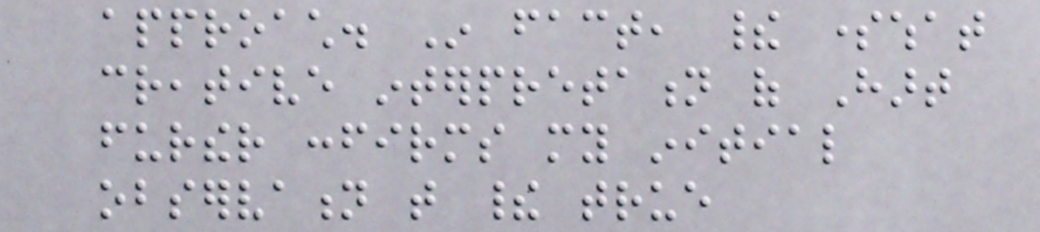approach. In fact, their somewhat
creative interpretation of Hart
further confirms my initial
observation that their true
